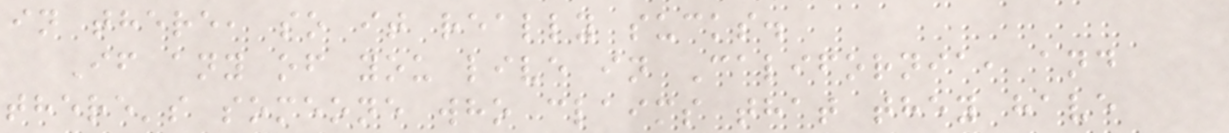in there, so it really sucks.
If any of you live in California, and
there's someone who claims that they have
